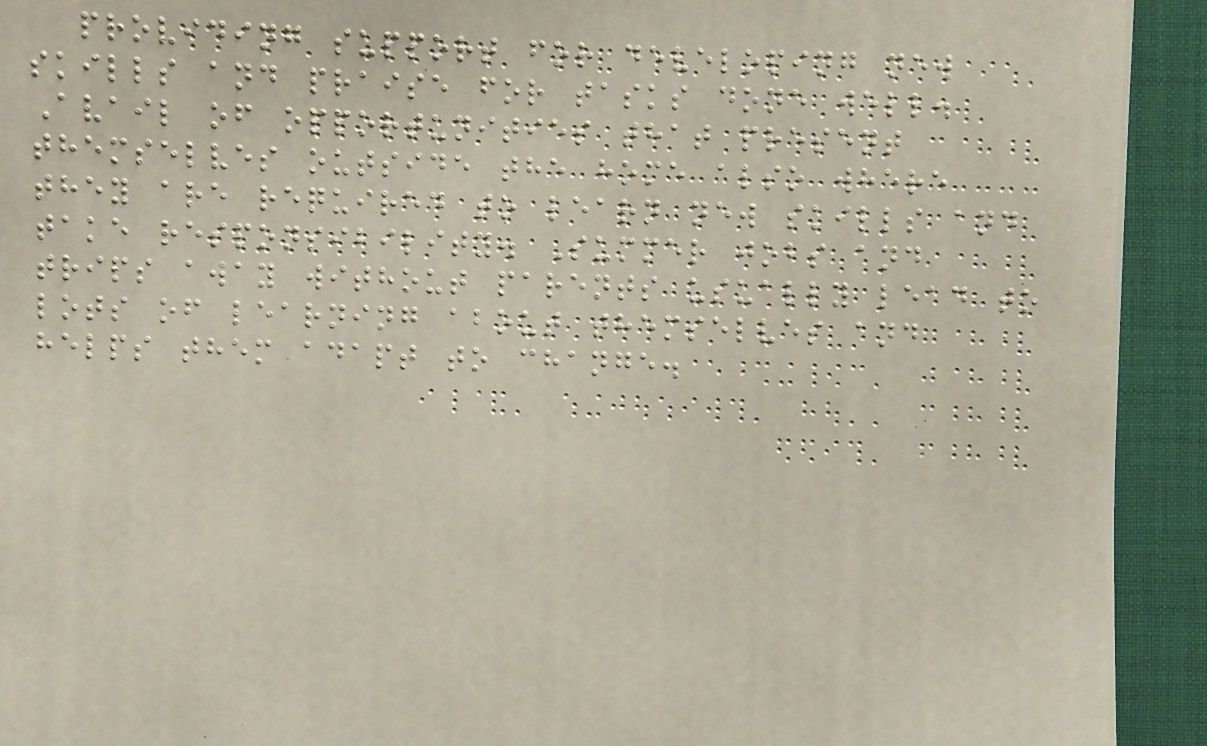providing support for developing new
skills and praise for tasks done well.
Avail of opportunities that present
themselves outside the home also where
they are required to learn new skills and
take responsibility. Summer jobs and
trips away without parents usually lead to
lots of learning about themselves and
helps them adapt to change.
